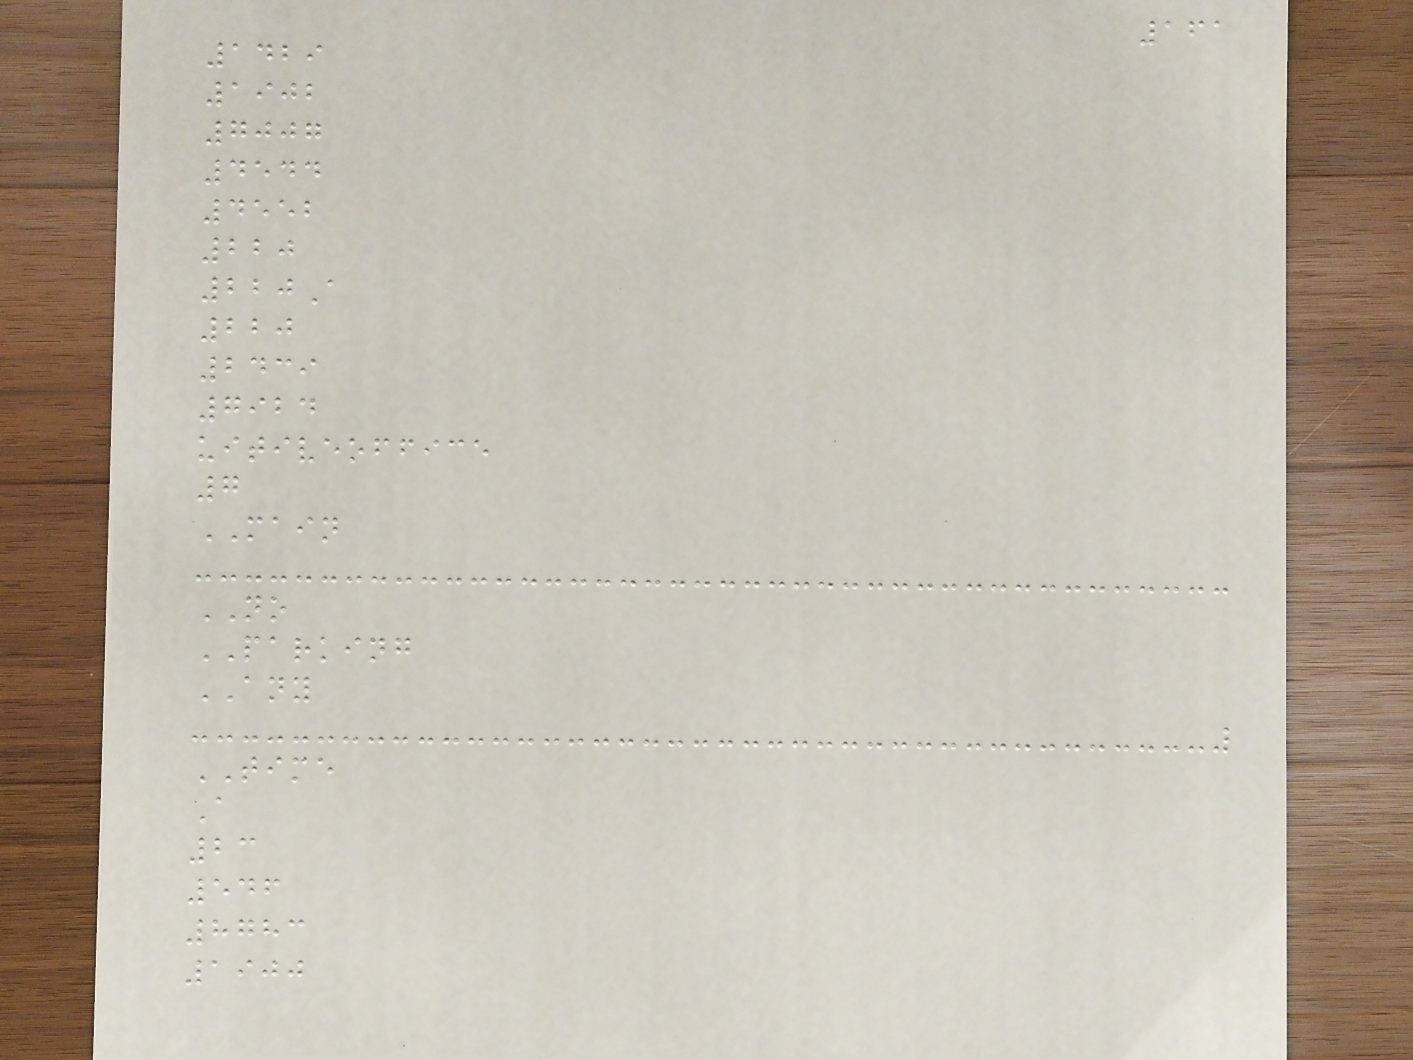161
1429
1902
7007
4544
4552
220
220A
220
2439
7924
uitiveoffice
7
MAIN
NO
PARKING
ANY
TIME
A
23
546
8783
1900
